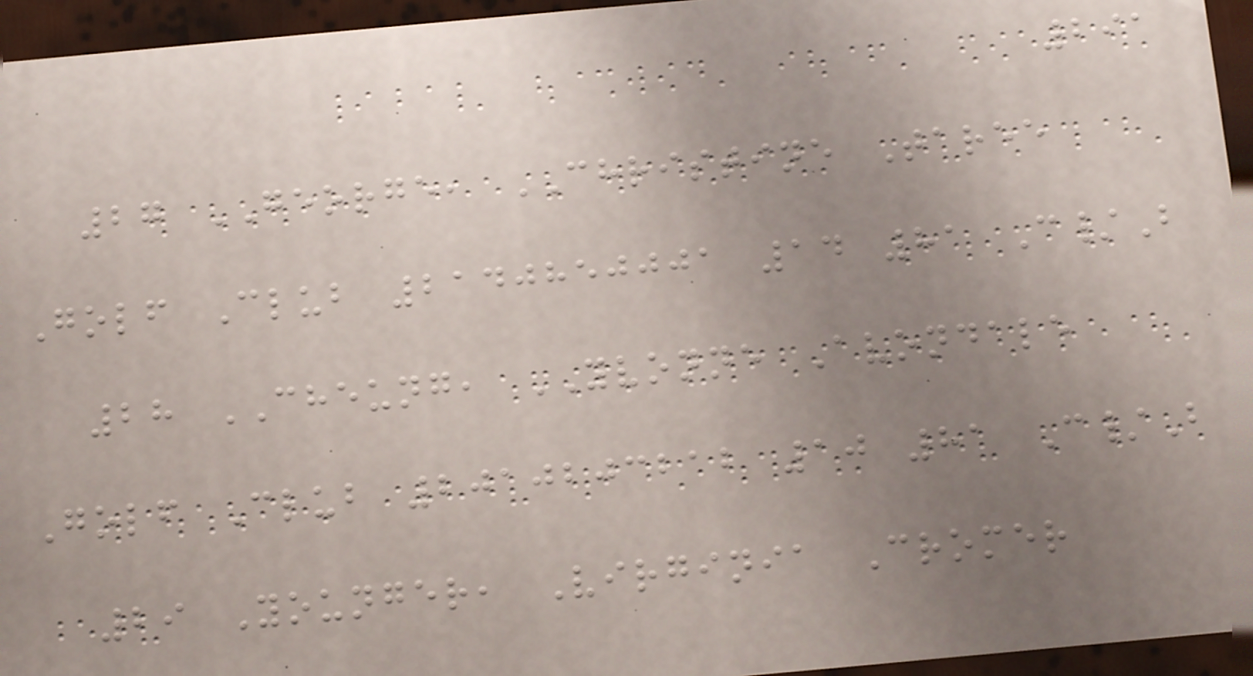291
27 GEORGE, CHRISTINE Taree
Golf Club 2140850001 14 81 C/B
28 CHEUNG, YVONNE Avondale
Golf Club 2010203212 10 81 C/B
29 Younger, Virginia Cromer
